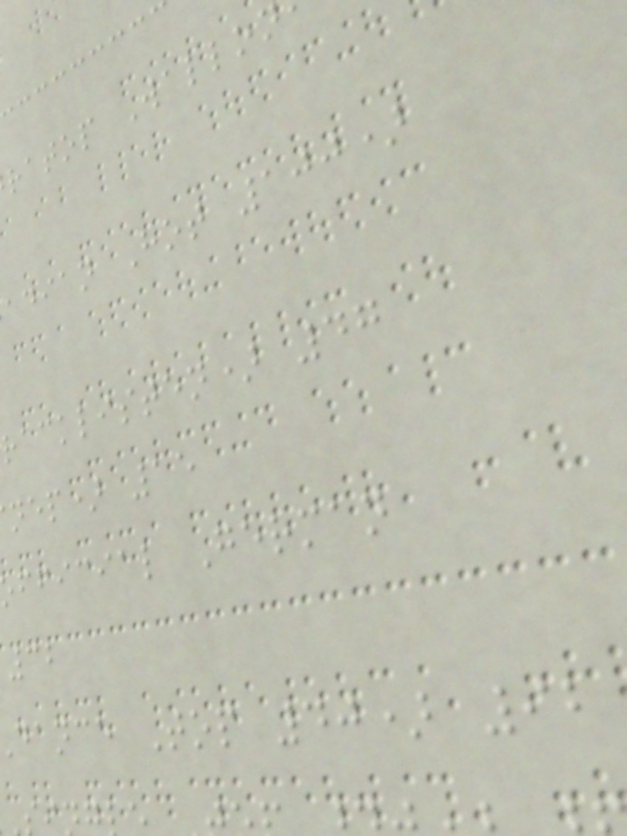ratop Wallon
adian Hot 100)
racklisten) 47
nep) 15
fficial German
dance Top 40) 92
